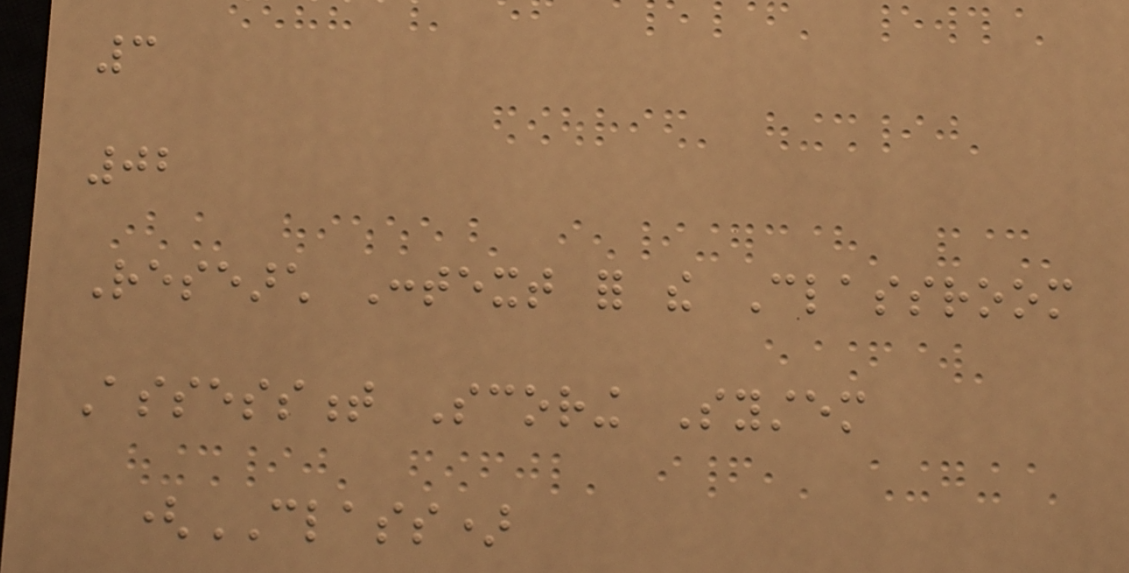3
02
Research Context for the Classroom
Assessment Scoring System
(CLASS)
